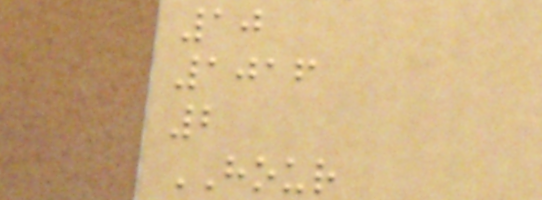10
1016
2
HOUR
